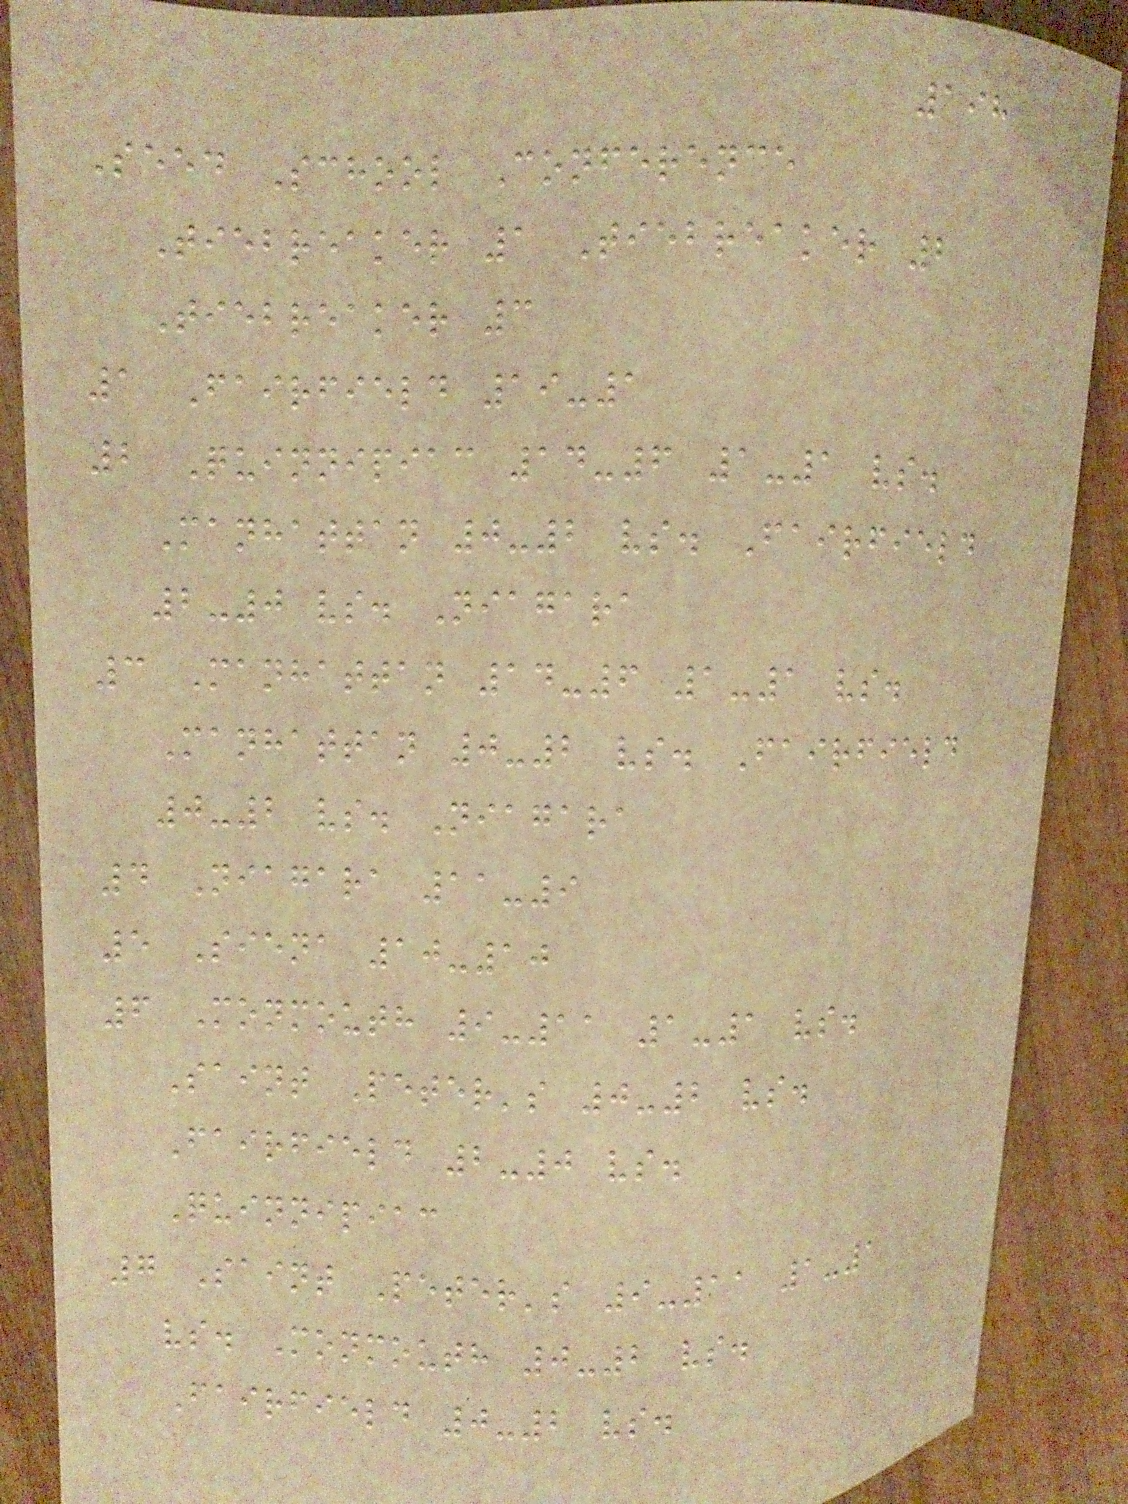198
Seed School Conference
Tiebreaker 1 Tiebreaker 2
Tiebreaker 3
1 Fairfield 19-1
2 Quinnipiac 14-6 1-1 vs.
Manhattan 0-2 vs. Fairfield
2-0 vs. Niagara
3 Manhattan 14-6 1-1 vs.
Manhattan 0-2 vs. Fairfield
0-2 vs. Niagara
4 Niagara 11-9
5 Siena 10-10
6 Monmouth 9-11 1-1 vs.
Saint Peter's 0-2 vs.
Fairfield 2-0 vs.
Quinnipiac
7 Saint Peter's 9-11 1-1
vs. Monmouth 0-2 vs.
Fairfield 0-2 vs.
